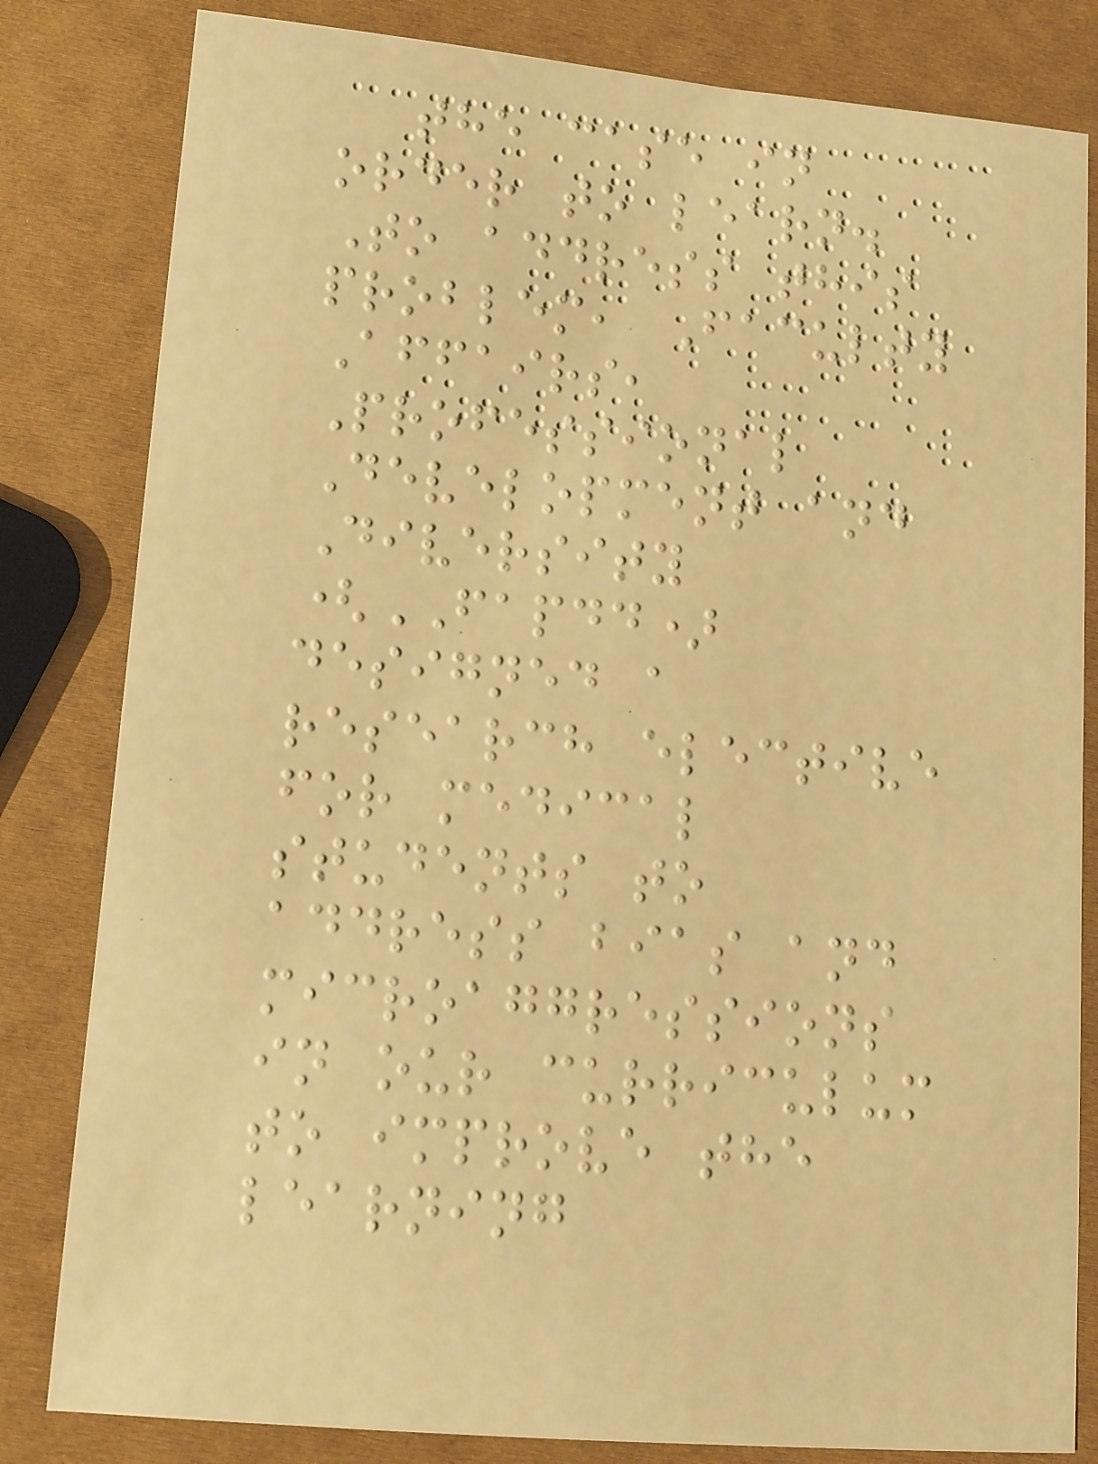the case in
order to learn.
To address this
problem, Faculty
Affairs,
Professional
Development and
Diversity
(FAPDD)
designed a
research elective
for medical
students to
address bias and
microaggressions
in our curriculum
to improve the
learning
